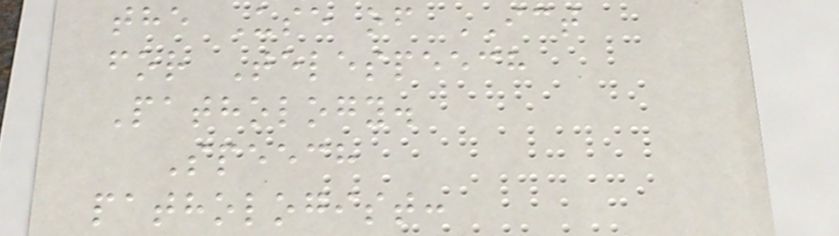the Use of ICT
for Telespeech
Pathology.
Speech
pathologist:
